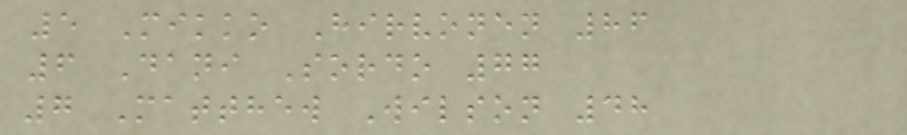5 Mikko Hirvonen 86
6 Dani Sordo 77
7 Matthew Wilson 48
